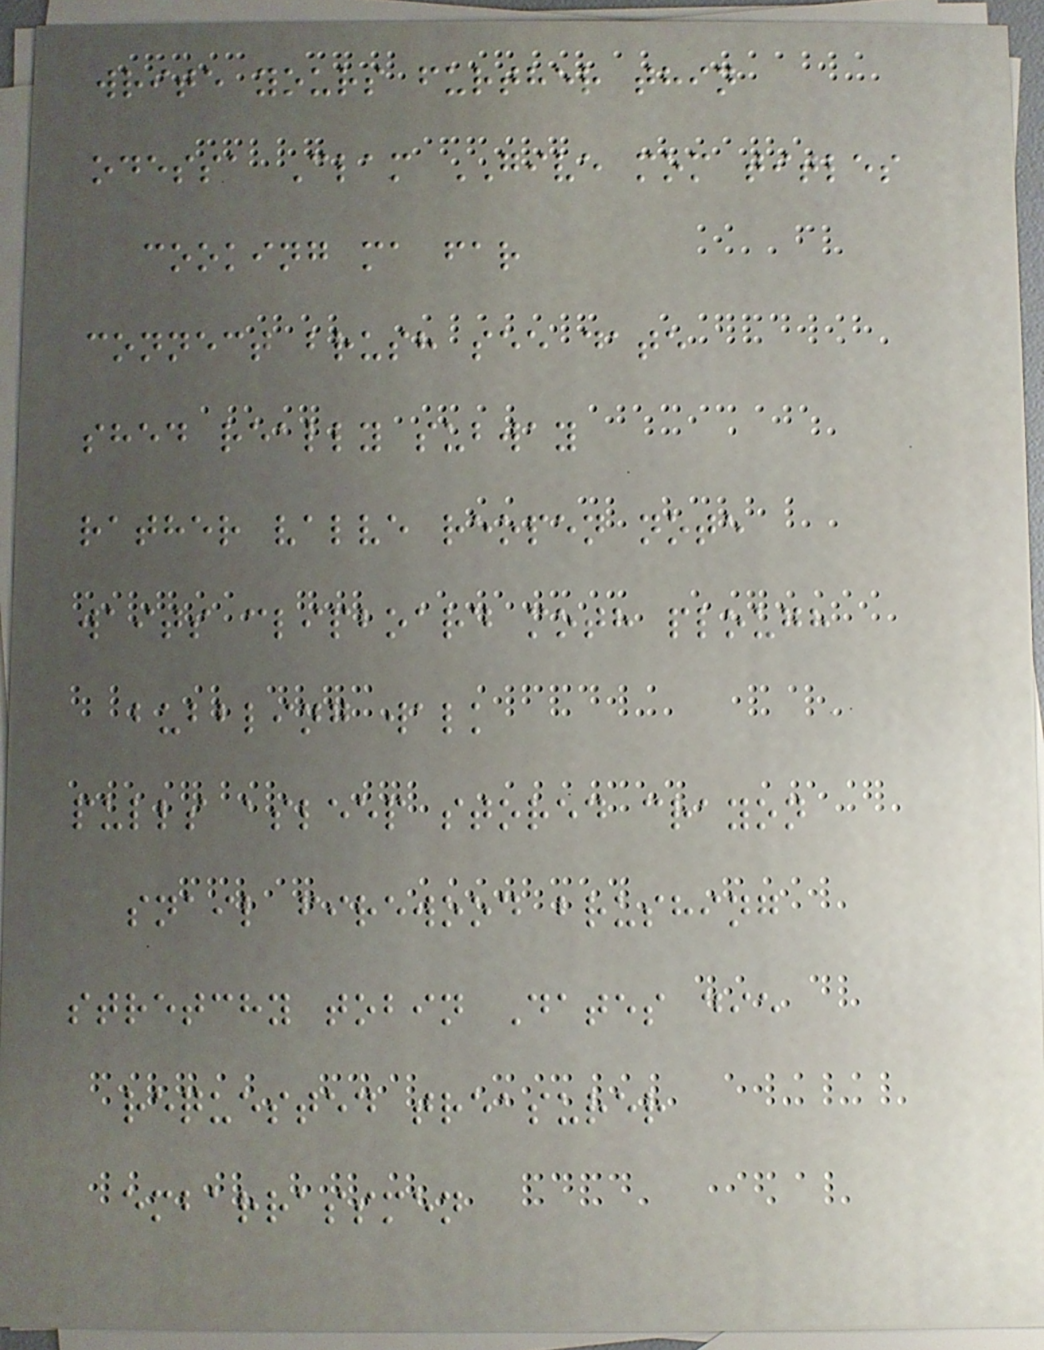write yours further thin
odessa Clam GIVE mom titles
cooking ma far
connect brush see date
shed really subway
rather valve reopen note
waits clipboard moth plough
bubbling walk
pulls asleep stored crayon
snail firewood brushing
stretchy tobin Dates die
requested treasurer
embarrassmen
